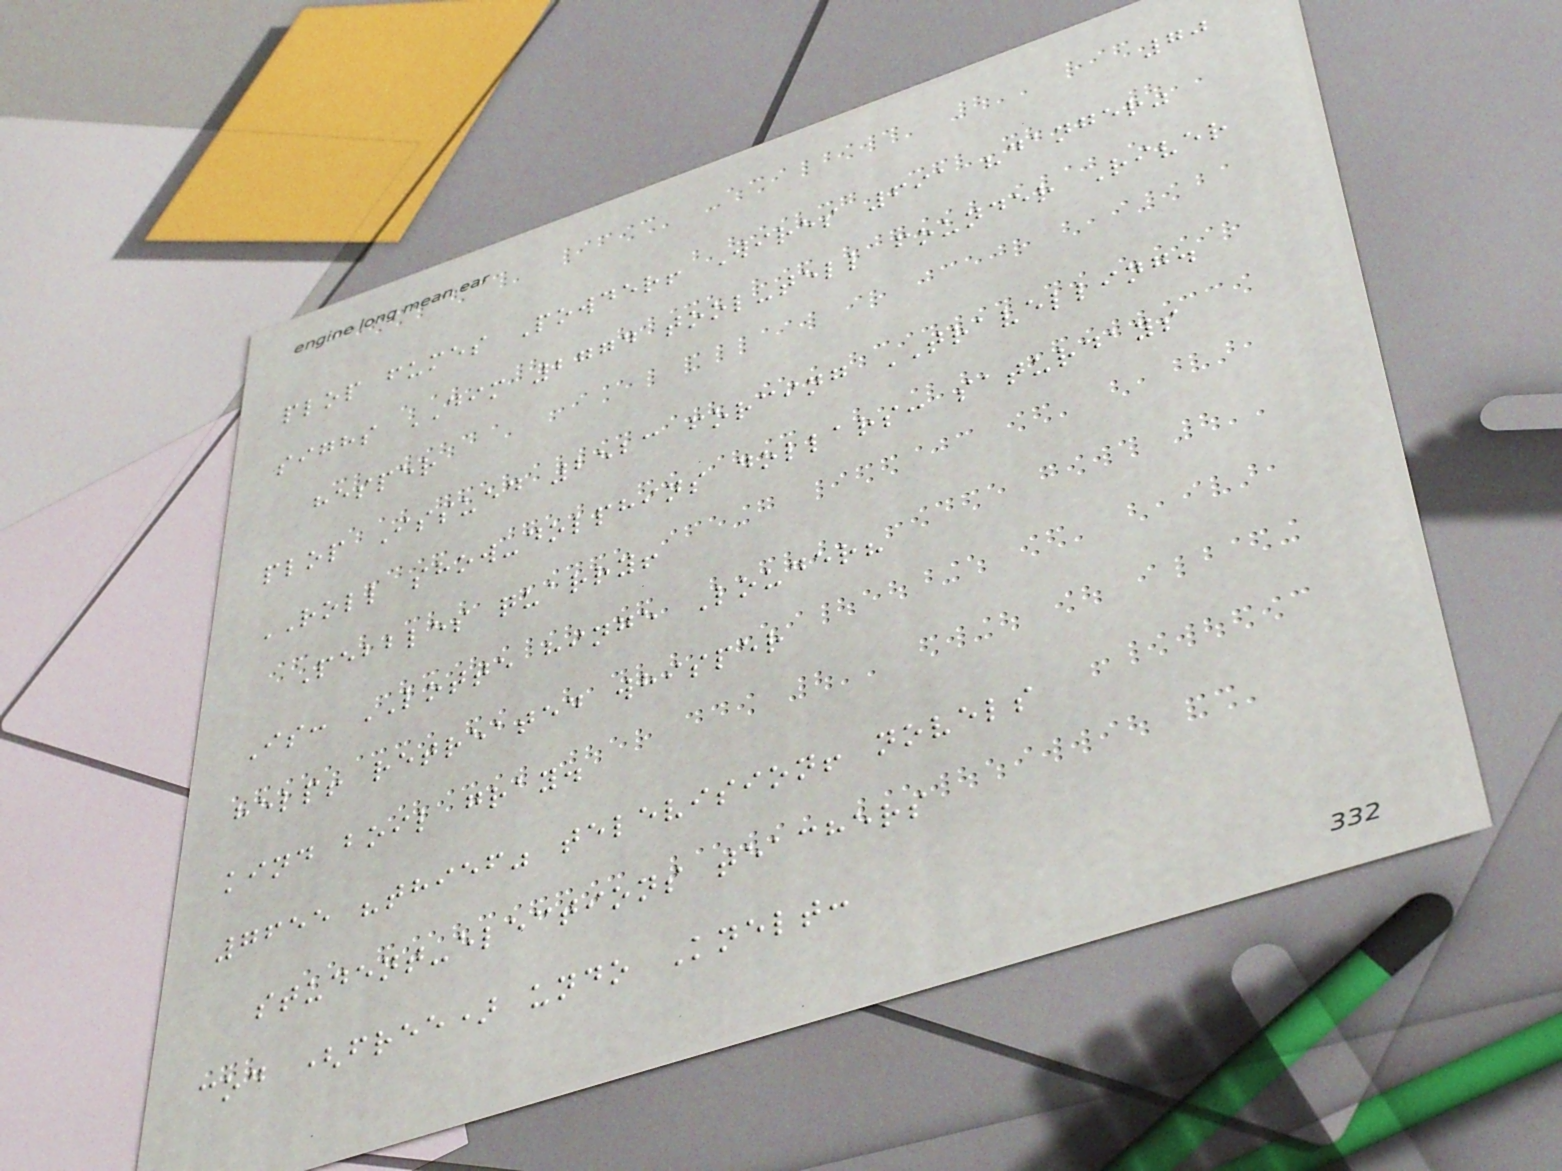70
plop fumes Powder! Wires 691 "danger"
sighs DIM 2774 tool-tell founder River
hesper
plop Issued 2523 forcing TRAVELLING.
ROLL show-dolphins dollars: saturdays
Pebbles quarry!
Is: LOTTE hinge Louder?
help! retreated whisper
kind boil gray.
7655 "thief" television! novels
student-elections teachers
cod (free) undo Knelt:
